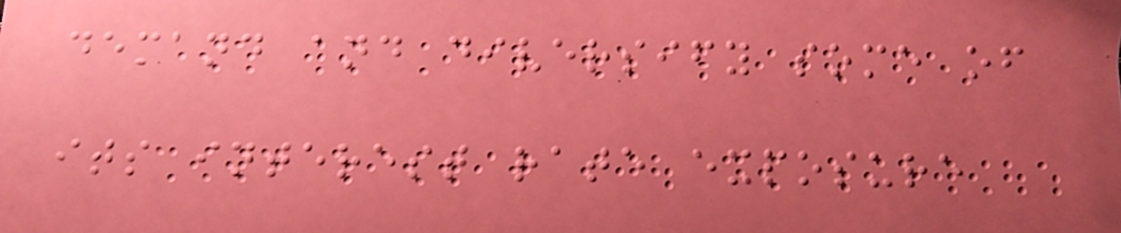demand and diversify some of
its interest rate exposure
